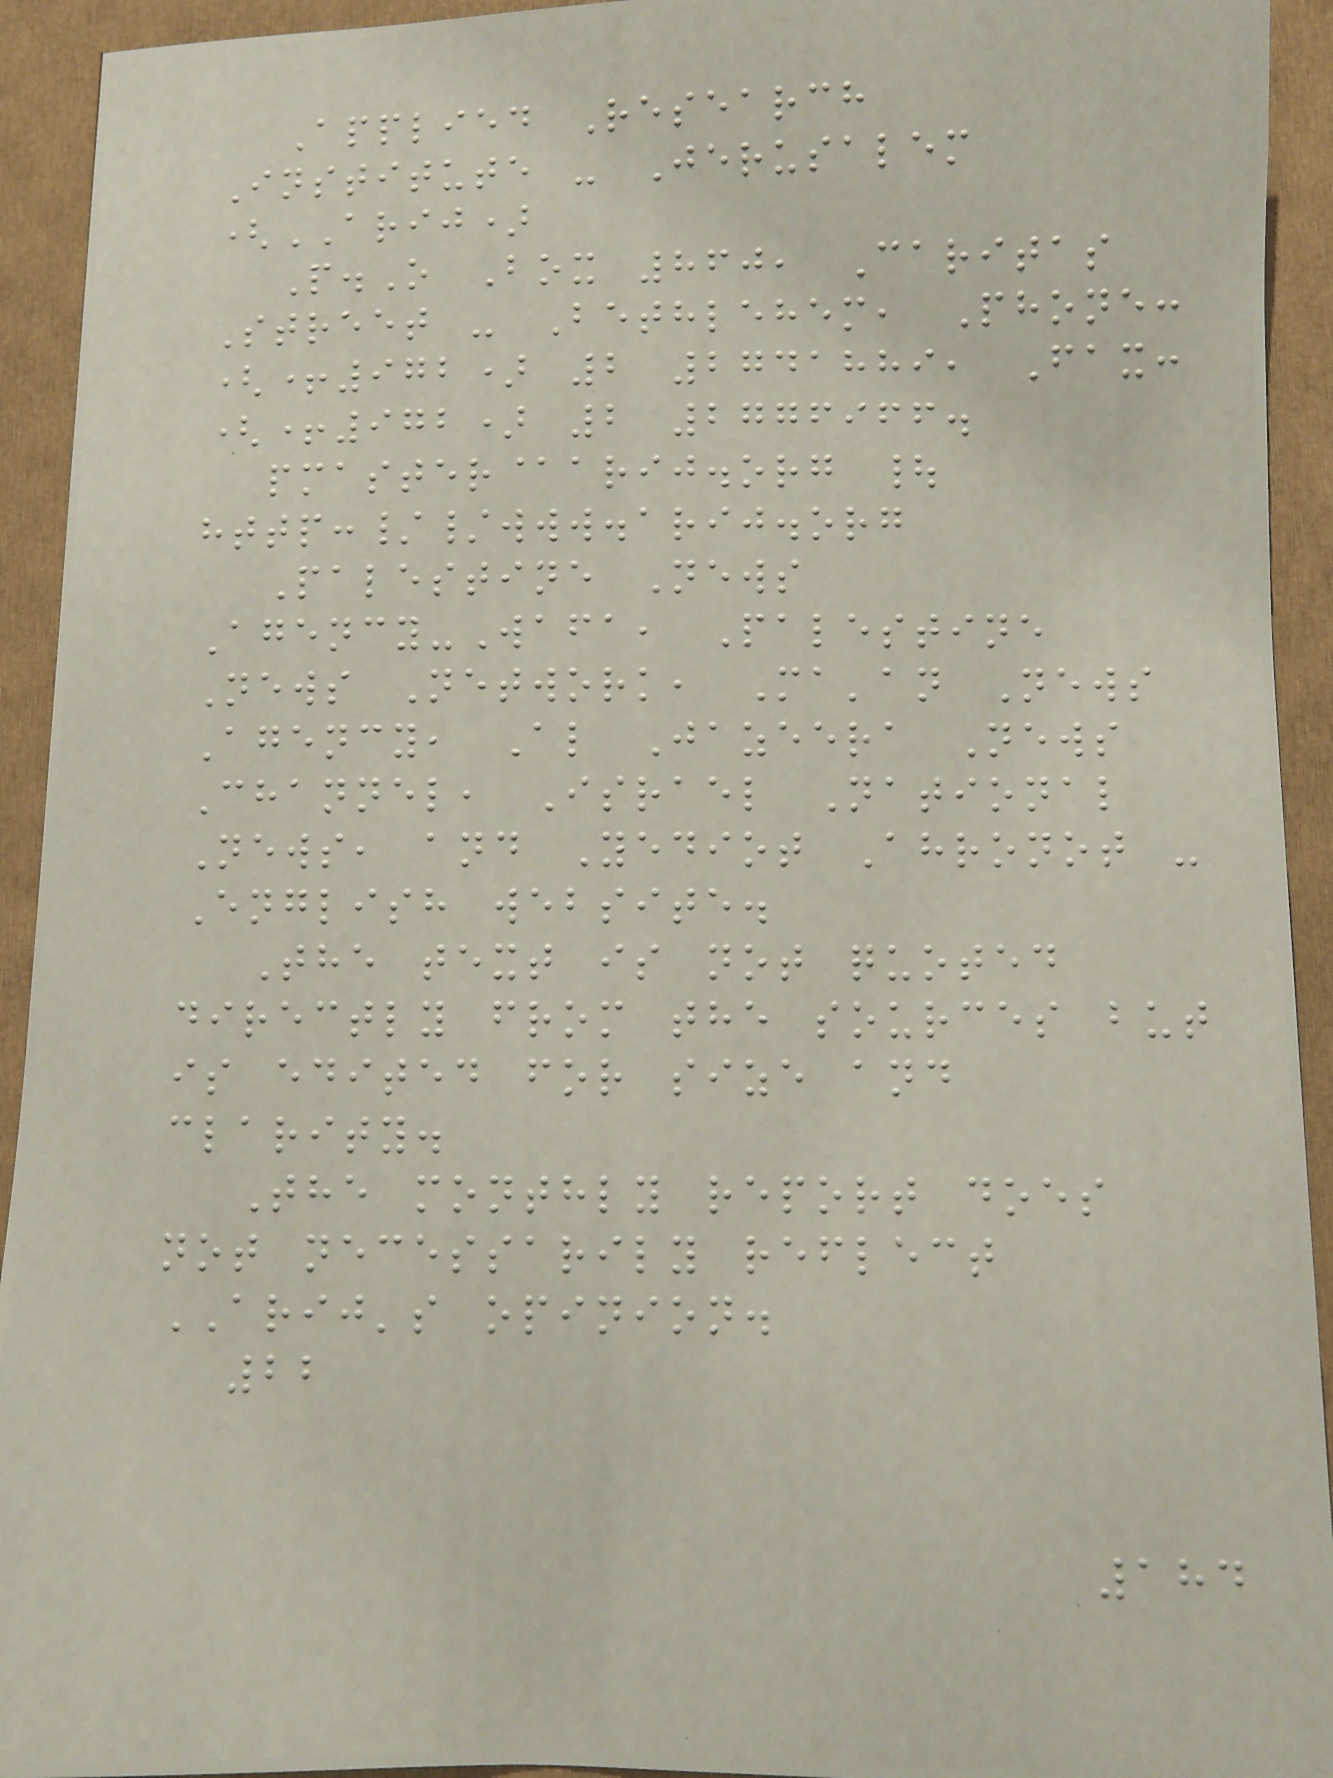Applied Research
Institute - Jerusalem
(ARIJ)
P.O Box 860, Caritas
Street - Bethlehem, Phone:
(+972) 2 2741889, Fax:
(+972) 2 2776966.
pmaster@arij.org |
http://www.arij.org
Palestine News
Agency-Wafa, Palestine
News Network, Ma'an News
Agency, Al Jazeera News
Channel, Israel National
News, and Yediot Ahronot -
English website.
The text is not quoted
directly from the sources but
is edited for size and
clarity.
The monthly report does
not necessarily reflect
ARIJ's opinion.
22
184
